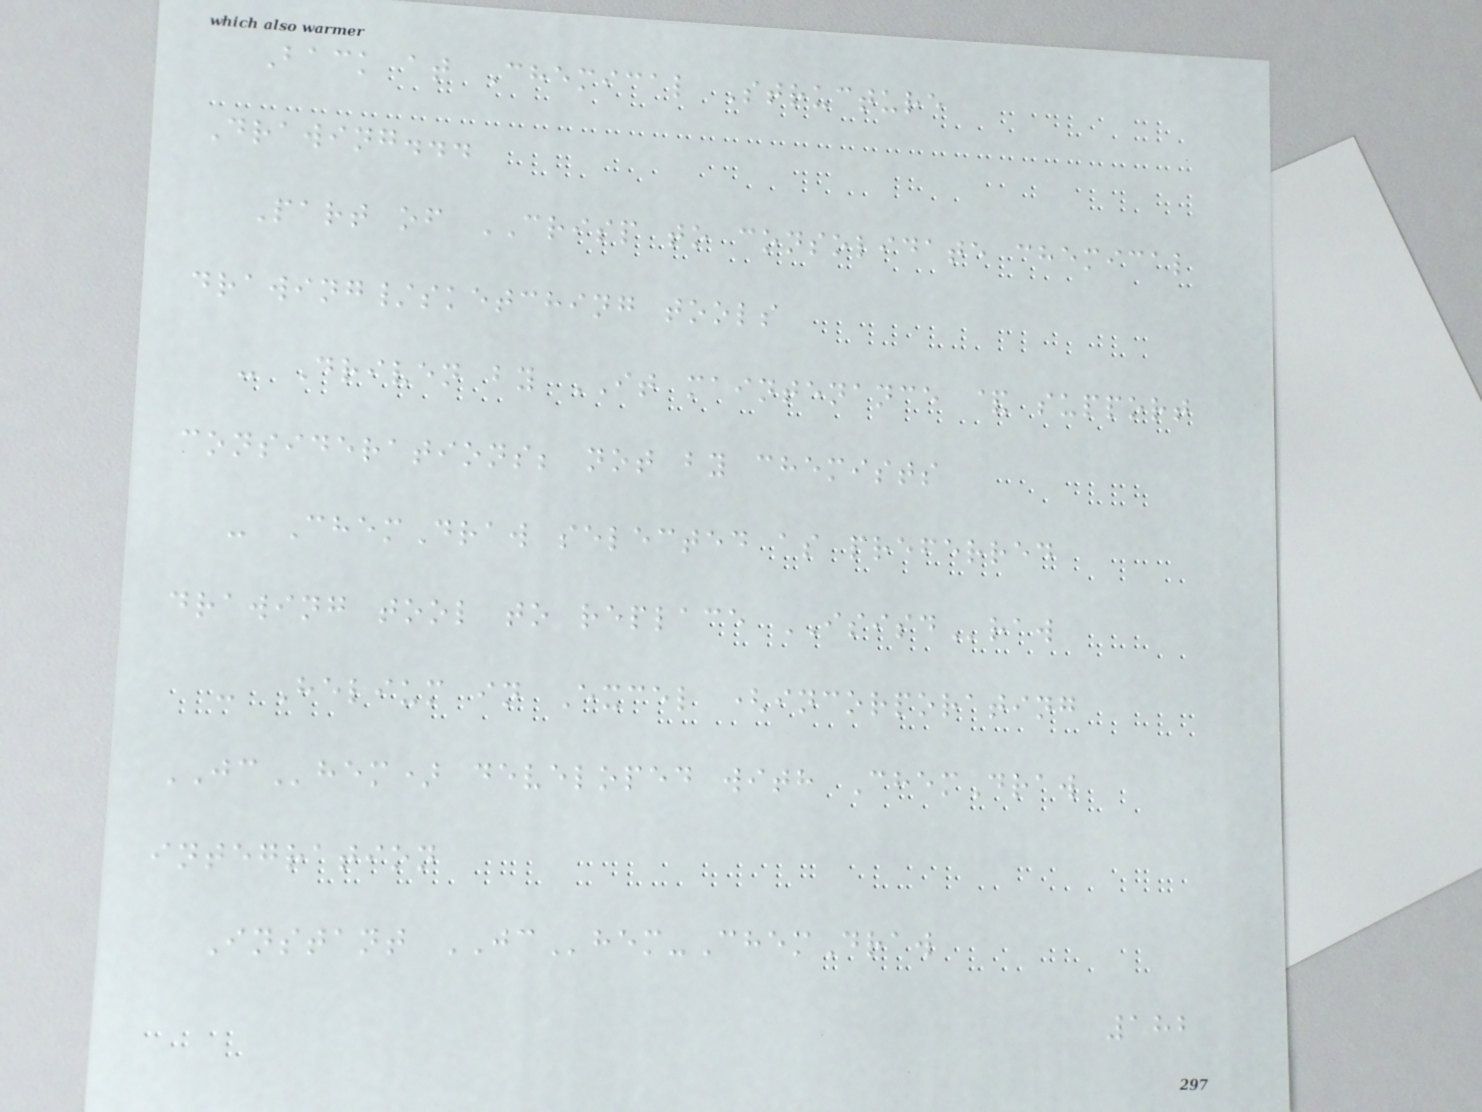Back at Chemical Structure
Drawing...
Part of CRISP to consolidate chemical
drawing/sketching tools
- Driven by IT maintenance & support
considerations; not by chemists
- ChemDraw selected as preferred
drawing tool to replace ISISDraw
- Helium in Excel (incorporating
JChem) developed with ChemDraw
integration
Instant JChem-ChemDraw
182
